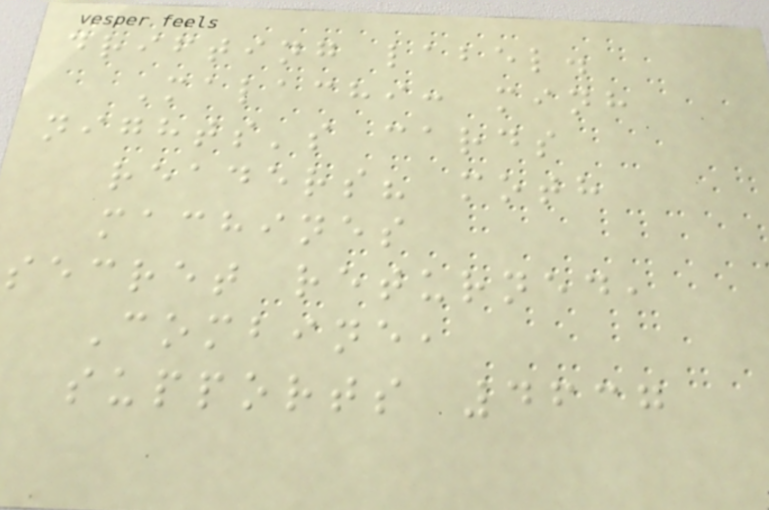drifting label.
Malachi: minh
nights's cards
readers? moth
machines
secret returned,
Combine,
supports 4637
